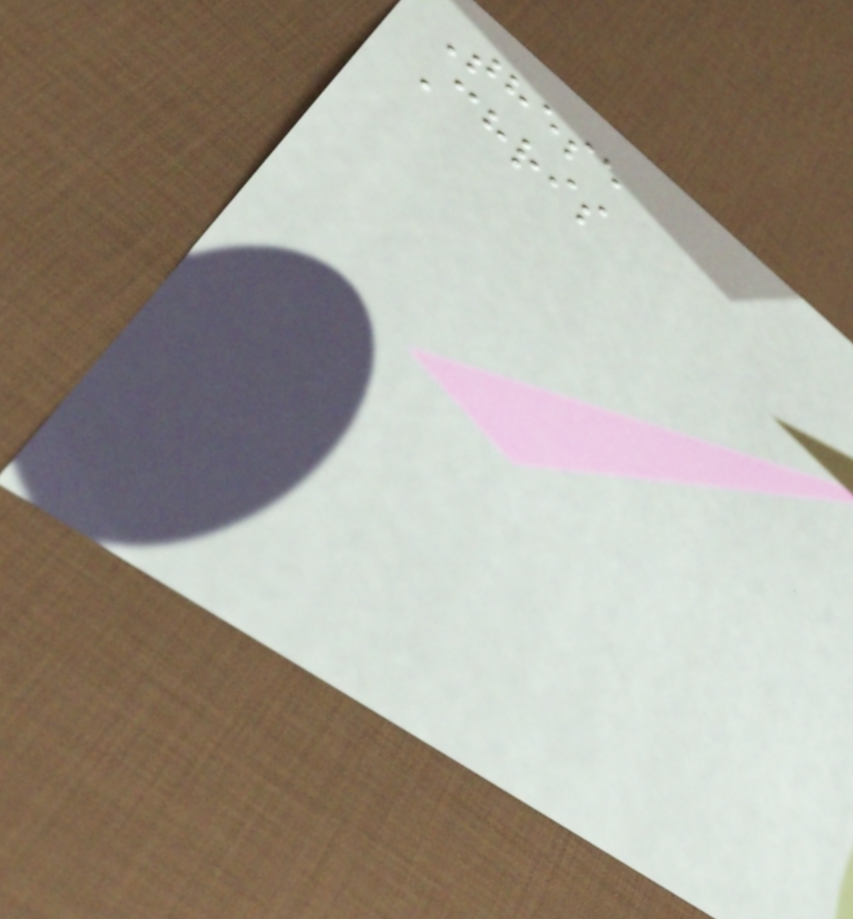These
Chris
